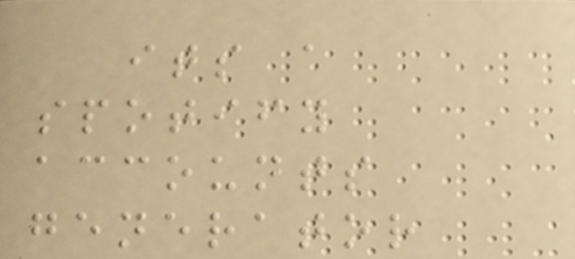its a
spotify
accounts
generator
